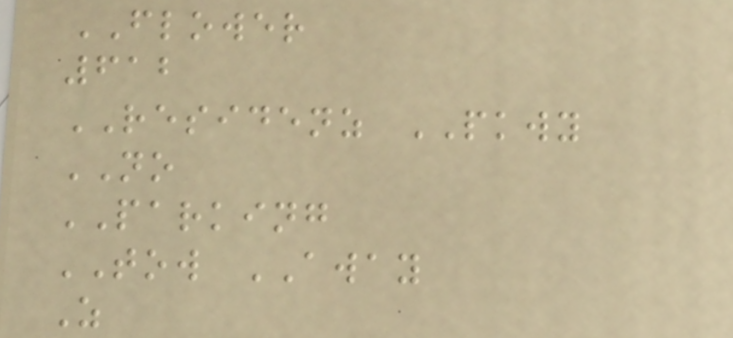FLOWER
612
RESIDENZ PKWY
NO
PARKING
TOW AWAY
Z
